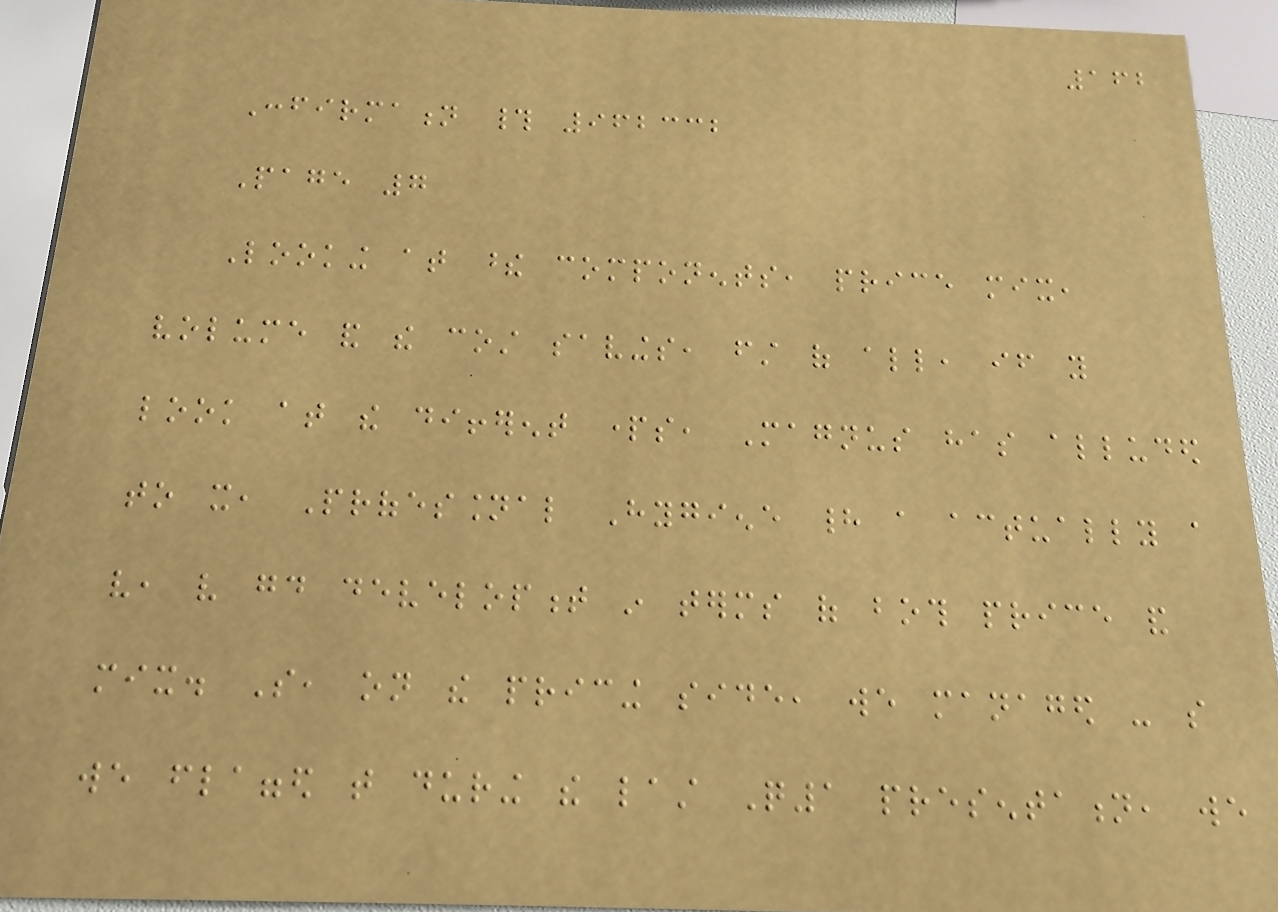162
Confirmation # 962332
Page 7
Looking at these components, price mix,
volume and the cost savings, first of all, if you
look at the different parts, Magnus has alluded
to it, Professional Hygiene had a actually a
very, very good development in terms of both price and
mix. So, on the pricing side, we managed - so
we flagged that during the last Q1 presentation, we
